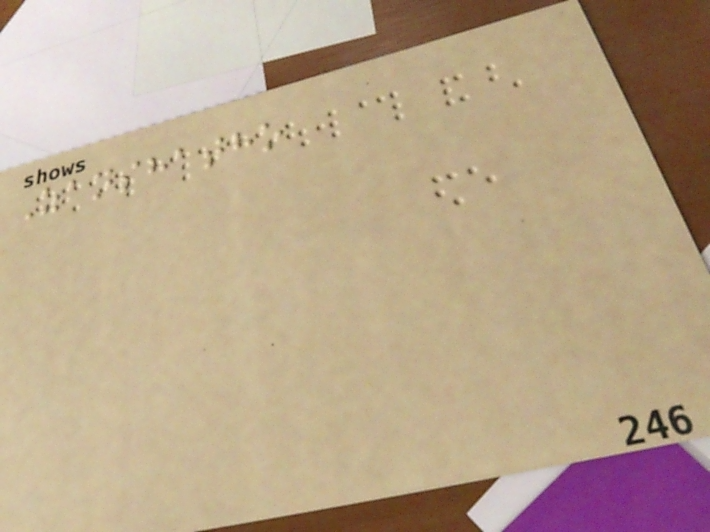Zanshatho
